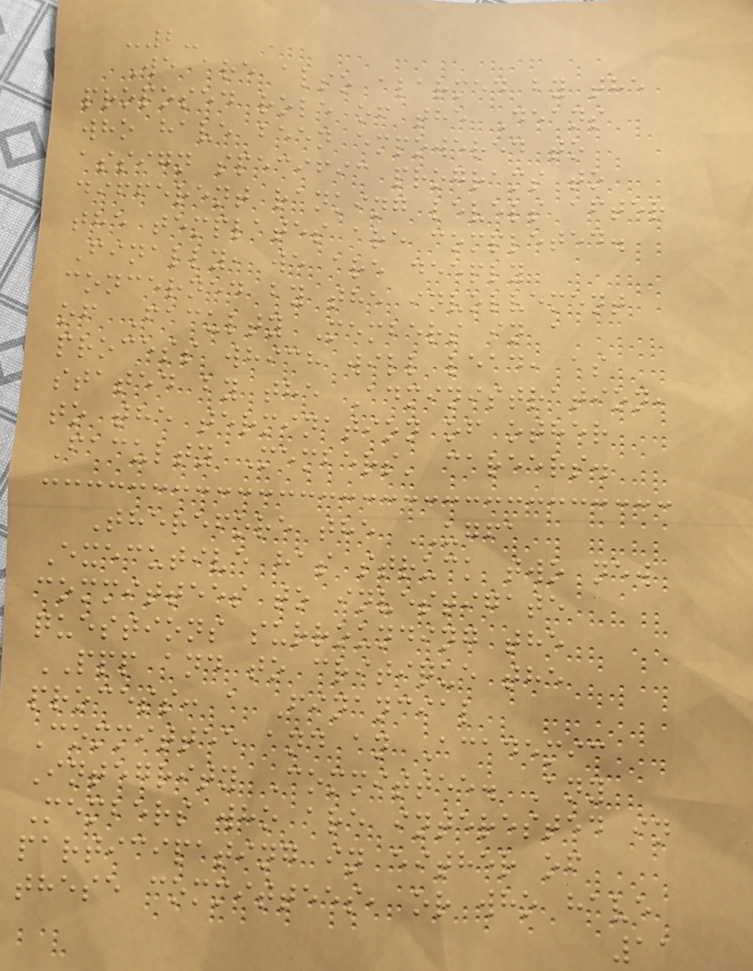-2-
We are also alarmed by the
proposed role of the Deans
who have been empowered to
assign specific programs to
different ranking levels after
the templates are completed.
Finally, we are deeply
concerned by the involvement
of Faculty Members in a
process which will lead, as
stated by the Administration,
to the termination of other
Faculty Members' careers.
Therefore the UGFA
Executive has struck two new
committees to investigate
questions surrounding the
PPP and to critique the
process: a Financial
Committee and an Academic
Integrity Committee. Any
Members who are interested in
participating in either of
these committees, or who have
11
